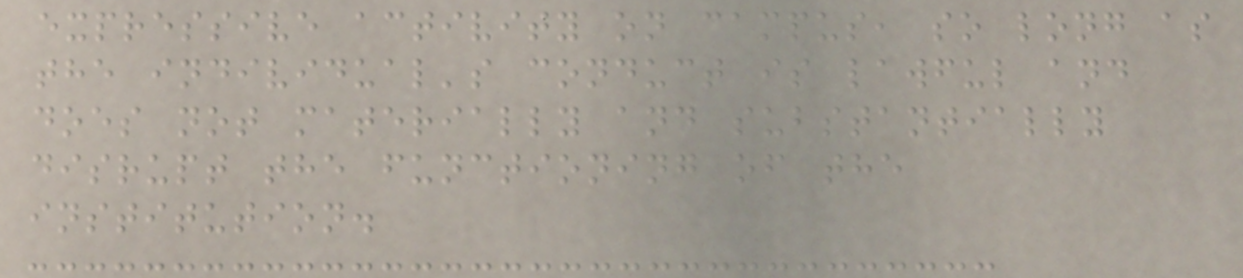expressive activity on campus, so long as
the individual's conduct is lawful and
does not materially and substantially
disrupt the functioning of the
institution.
